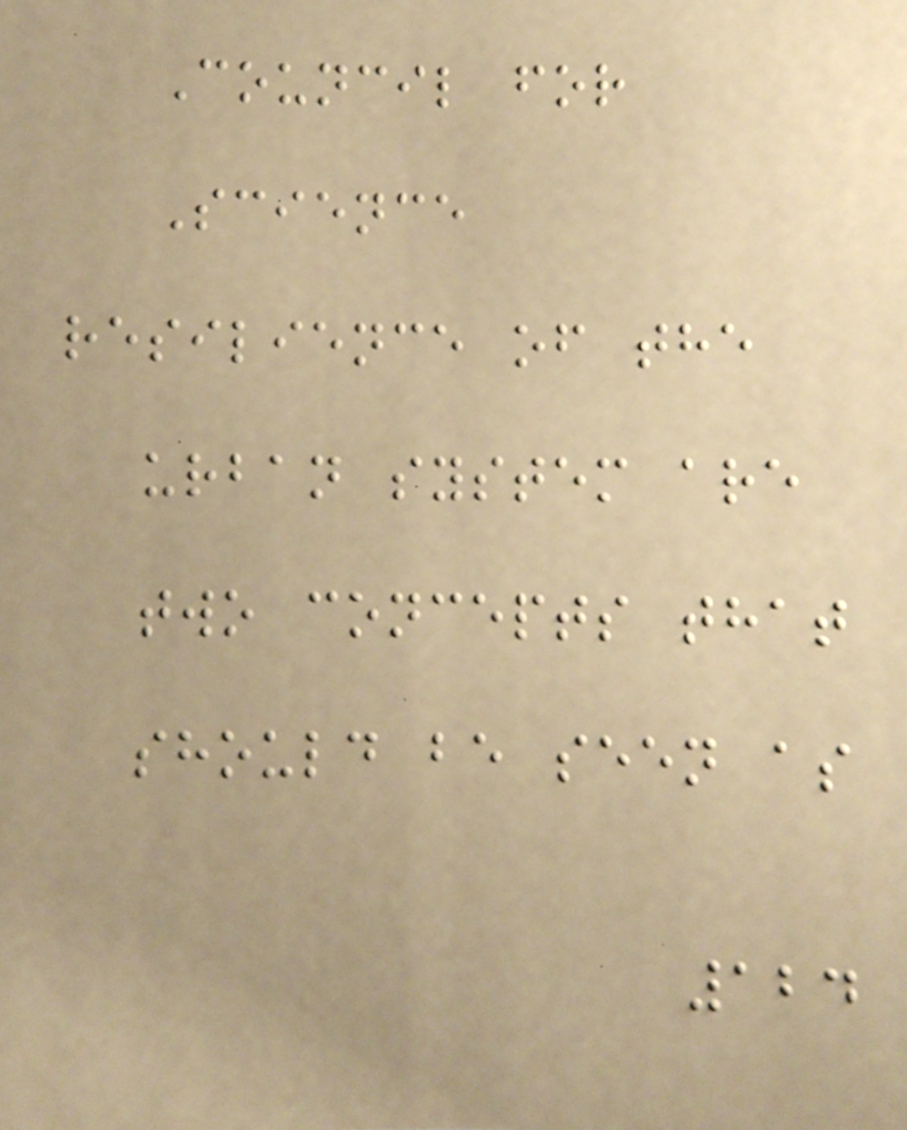Council for
Science
resilience of the
urban system are
two concepts that
should be seen as
124
